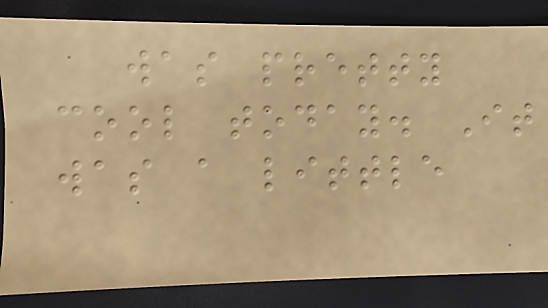was pretty
cool today. It
was a little
